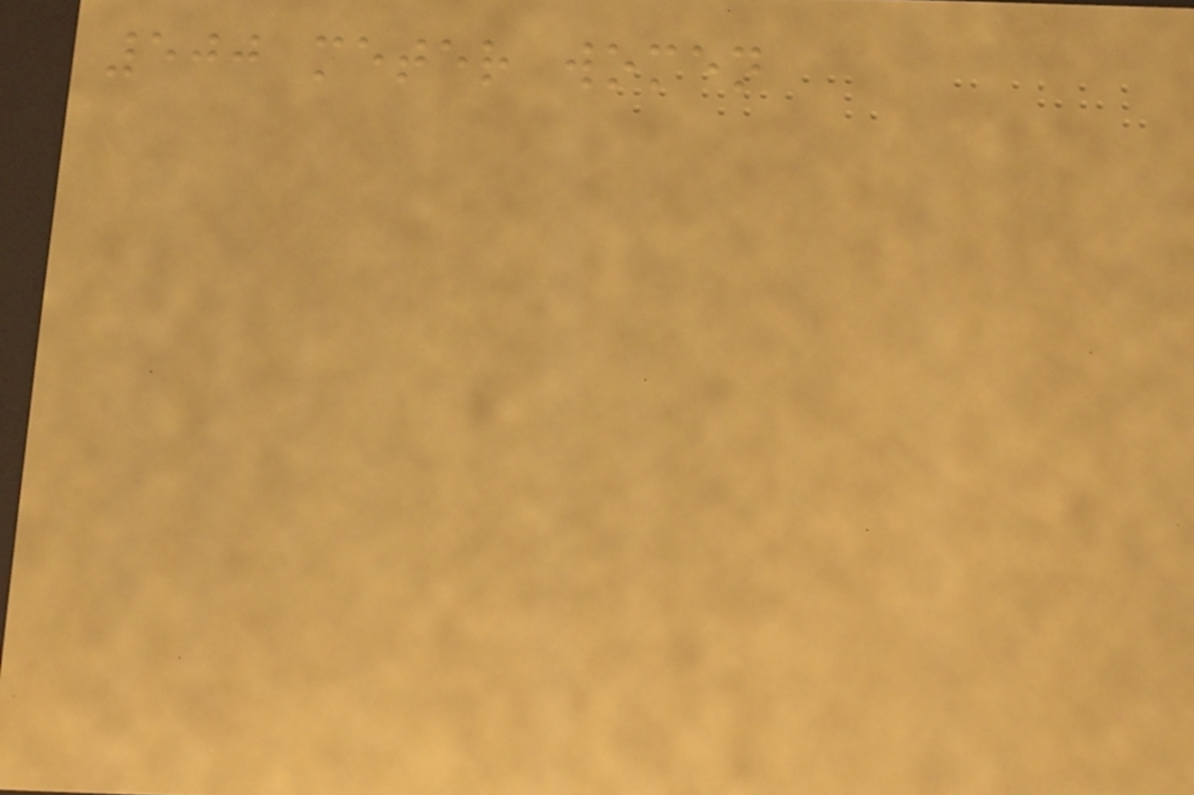500 meter women
